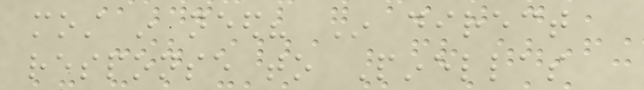most in need? In direct
response to Pinellas
